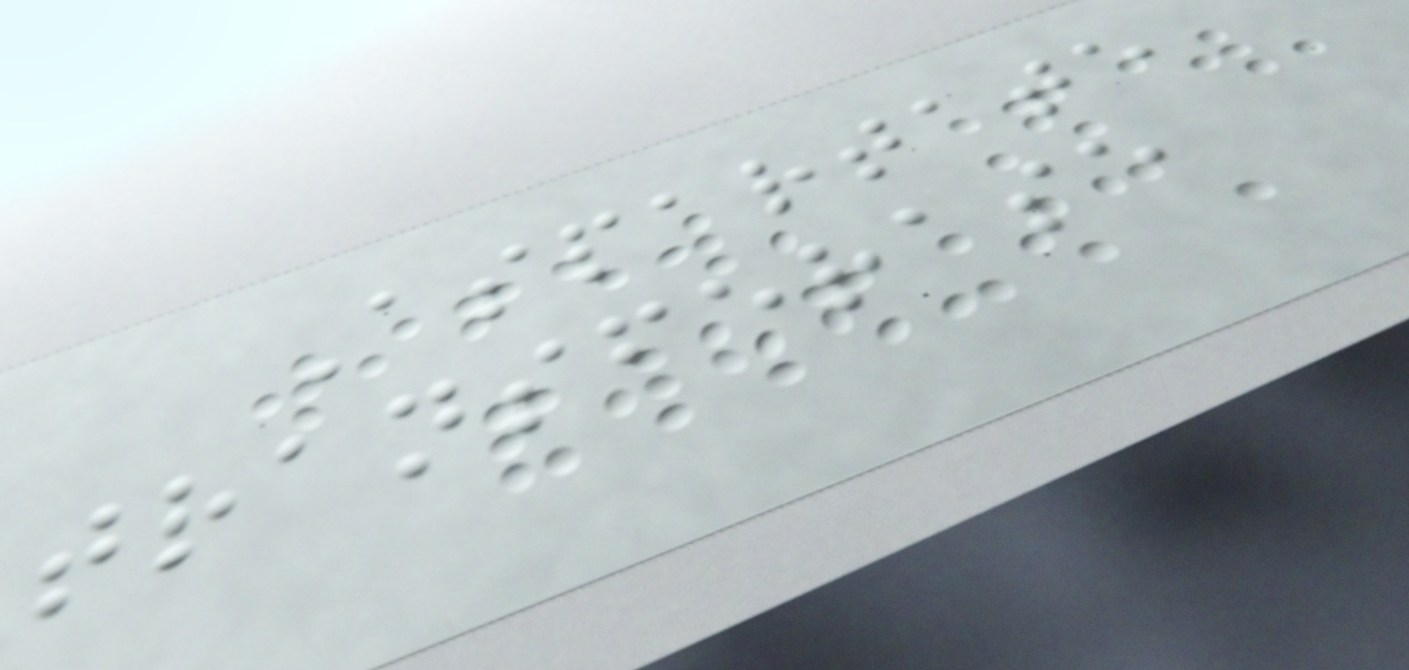Aspartate
transferase
